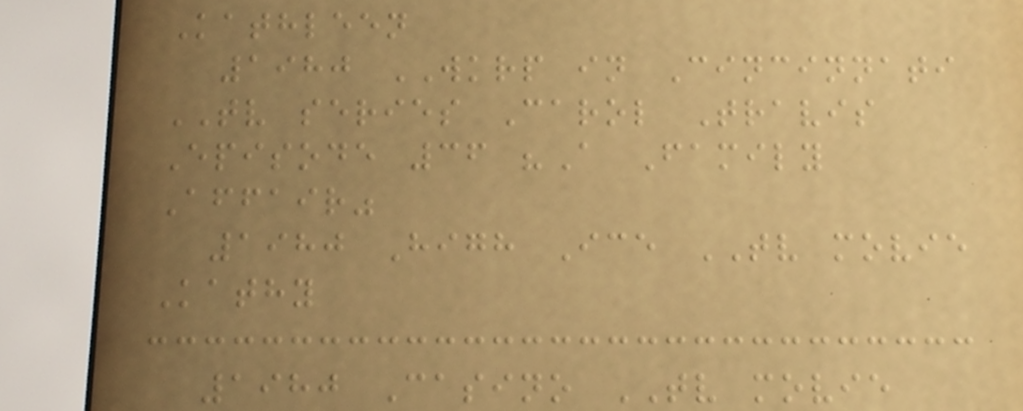Kathleen
1980 WKRP in Cincinnati
TV series Carol Travis
Episode 36 "A Family
Affair"
1980 High Ice TV movie
Kathy
1980 Casino TV movie
